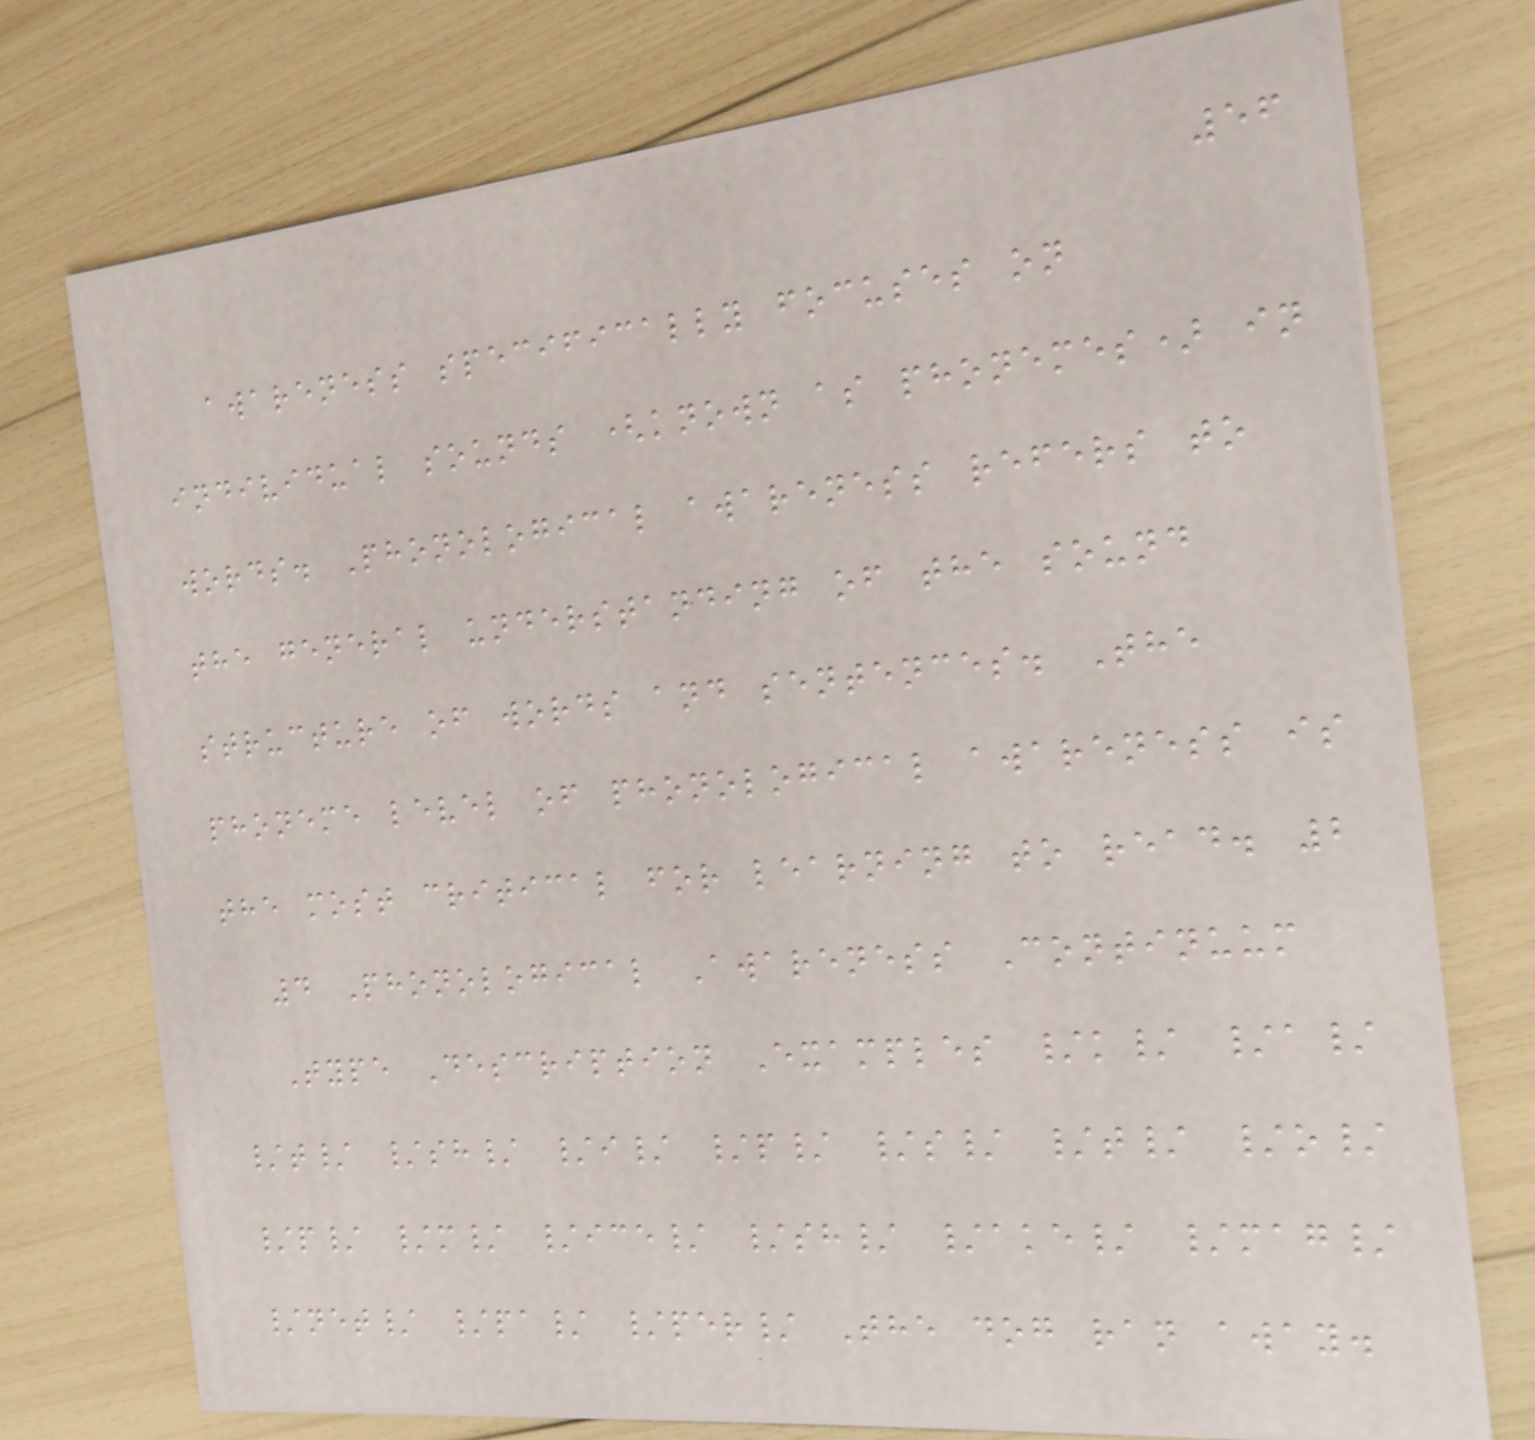56
awareness specifically focuses on
individual sounds (known as phonemes) in
words. Phonological awareness refers to
the general understanding of the sound
structure of words and sentences. The
phoneme level of phonological awareness is
the most critical for learning to read. 2
4 Phonological Awareness Continuum
Type Description Examples /k/ /a/
/t/ /sh/ /i/ /p/ /s/ /t/ /o/
/p/ /m/ /ice/ /sh/ /ake/ /mag/
/net/ /pa/ /per/ The dog ran away.
